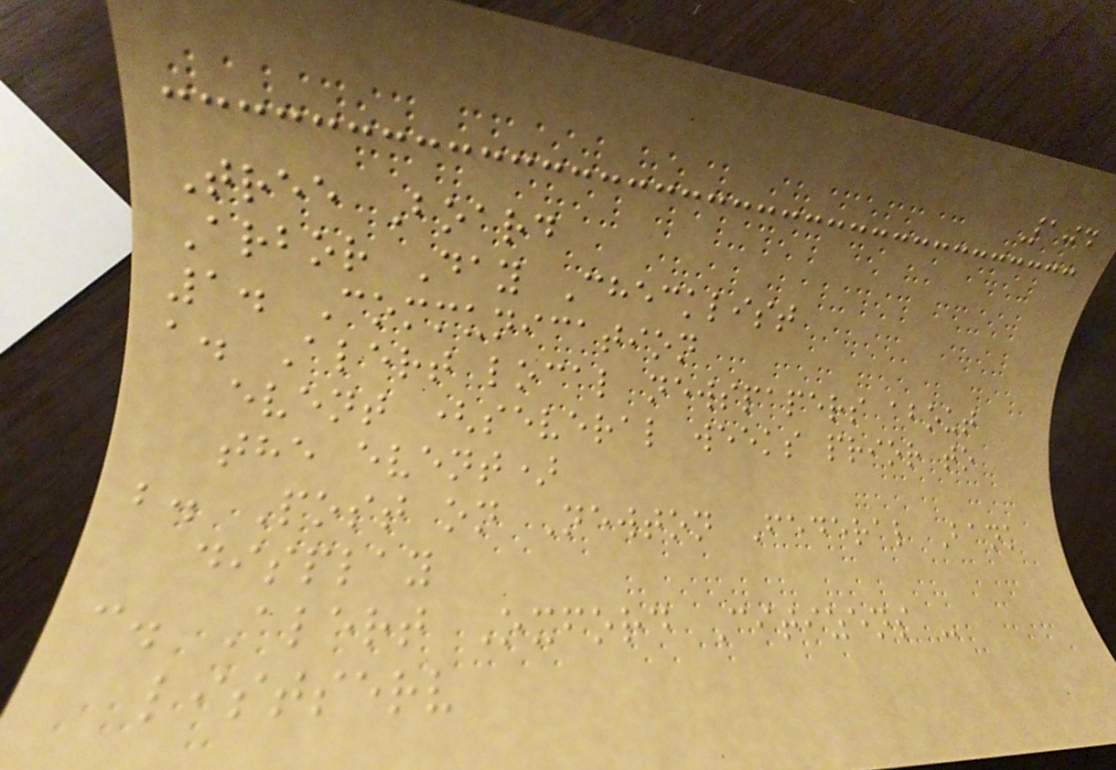104
Tree Board
Arbor Day Checklist
1. Communication
a. Alert local newspapers about
event (several weeks prior to
the event)
b. Post on Newton Federal Bank
display
c. Alert Oxford Citizens -
listserv
